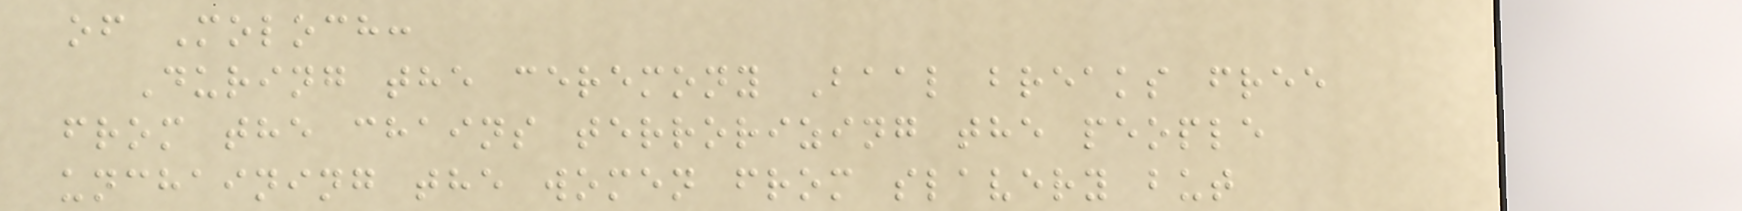of Moloch:
During the ceremony Baal breaks free
from the chains terrorizing the people
unchaining the women from slavery but
